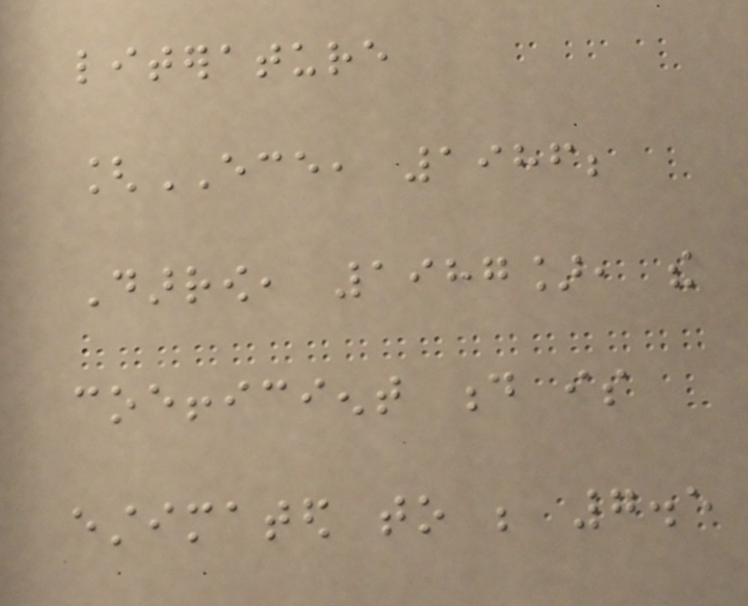literature
[ECE, 1986;
Darrow, 1987], the
coefficient d is
estimated to be 7.5
